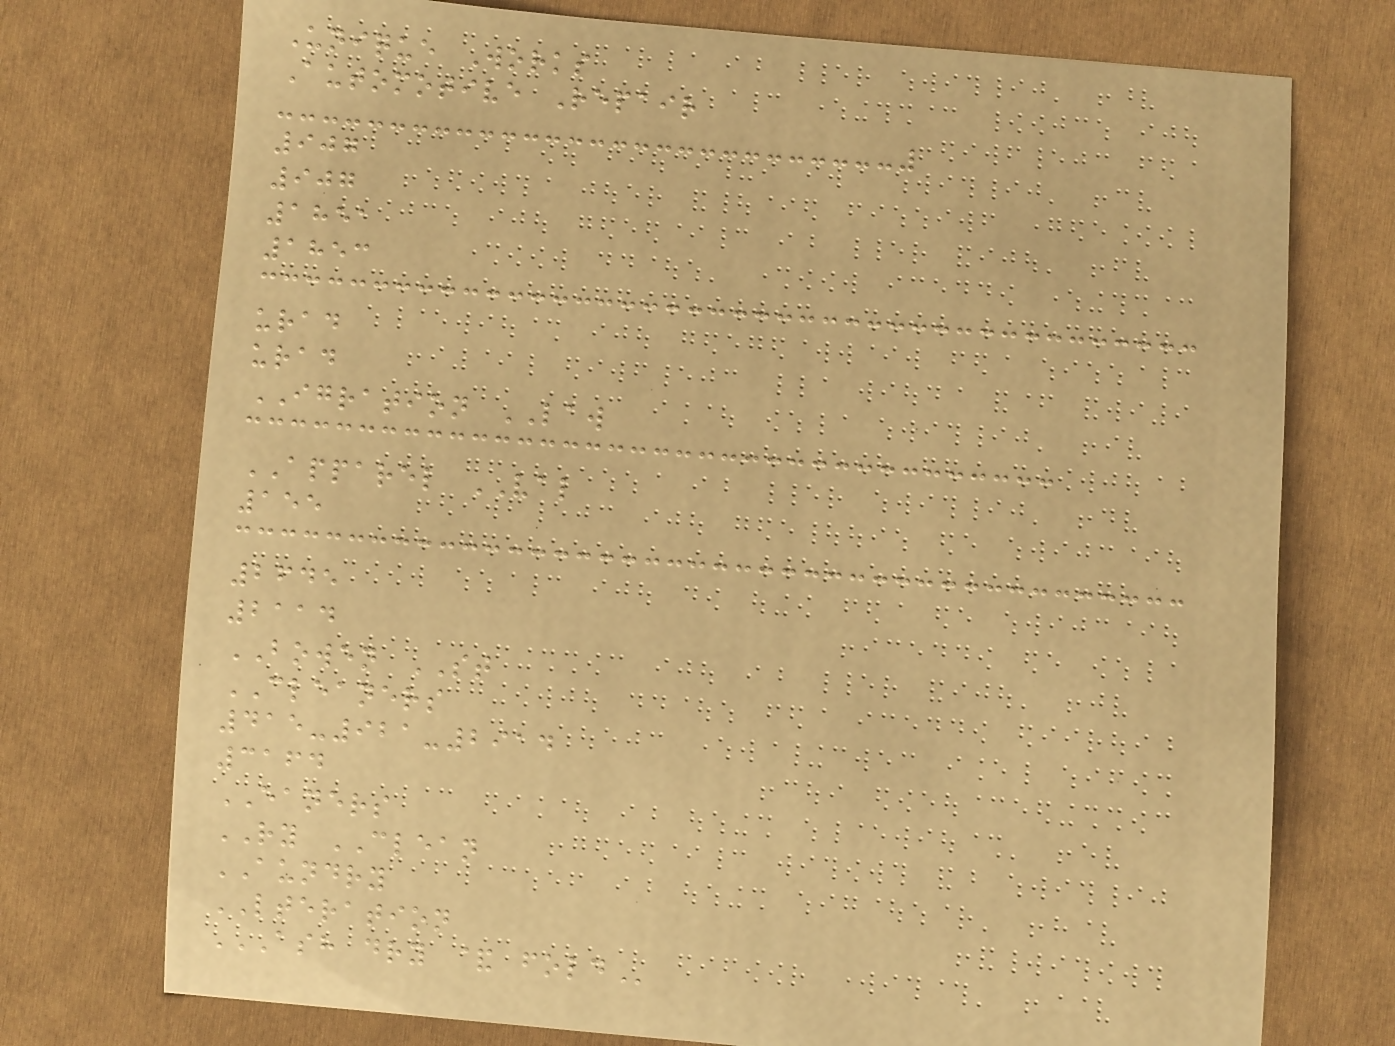Unique Works
Automotive Repair
907
907
1851
1853
urad
urad
IGRATION LAW
APPAREL VAL
155
2645
2114
BOWEN ST
CLEANERS
415-921-2914
3164
EANERS
RY CLEAN
AUNDRY
LTERATION
ASH DRY & FOLD
